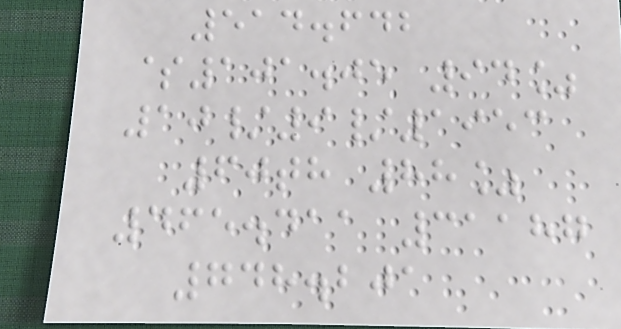514.642
$101.05 94%
10/9/1953
60th 88%
465.411 31187
748.201
